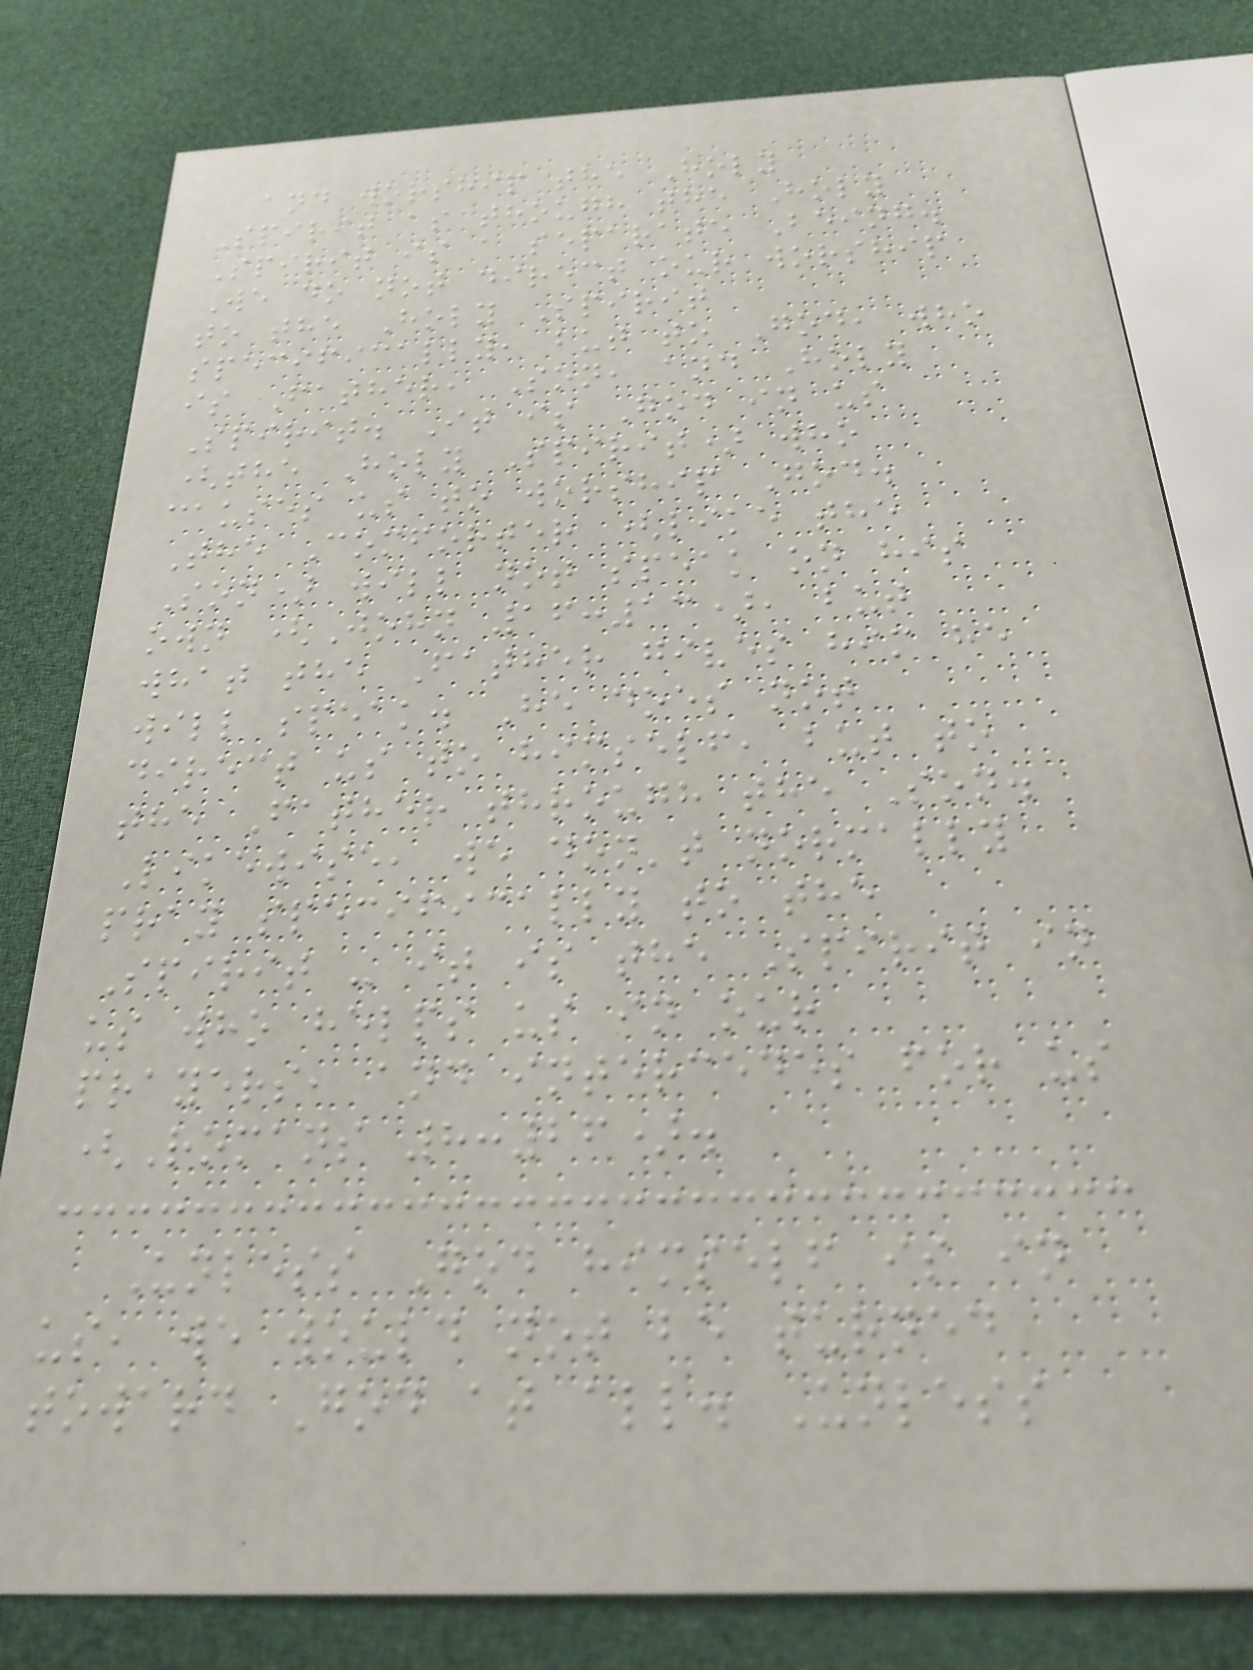and worship the Holy
Spirit as though the Holy
Spirit is a separate Being.
We do not direct our worship
to the Holy Spirit
specifically, but to God, who
is Father, Son, and Holy
Spirit. It is God in us
(the Holy Spirit) who
causes us to worship God.
The Comforter (like the
Son) will not speak on his
own (John 16:13), but
what the Father gives him he
will speak. He does not
direct us to himself, but to
the Father through the Son.
Likewise, we don't normally
pray specifically to the
Spirit - it is the Spirit in
us who helps us in our
prayers, and intercedes for us
(Romans 8:26).
Unless God himself is in
us, we would not be turned
toward God at all. Unless
